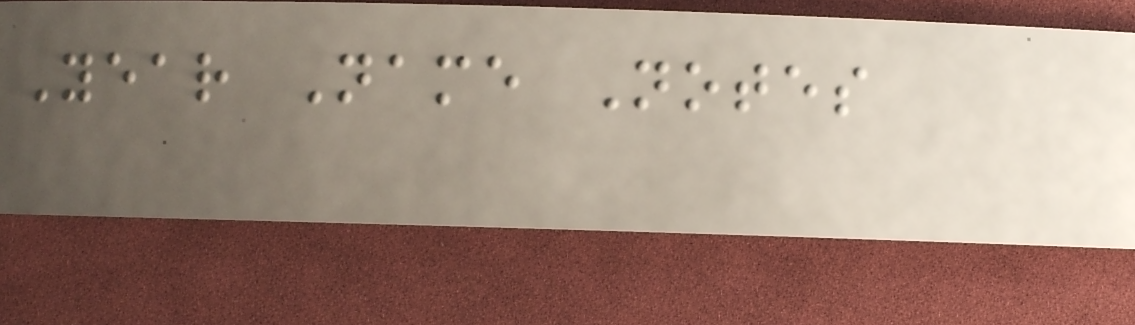Year Name Notes
